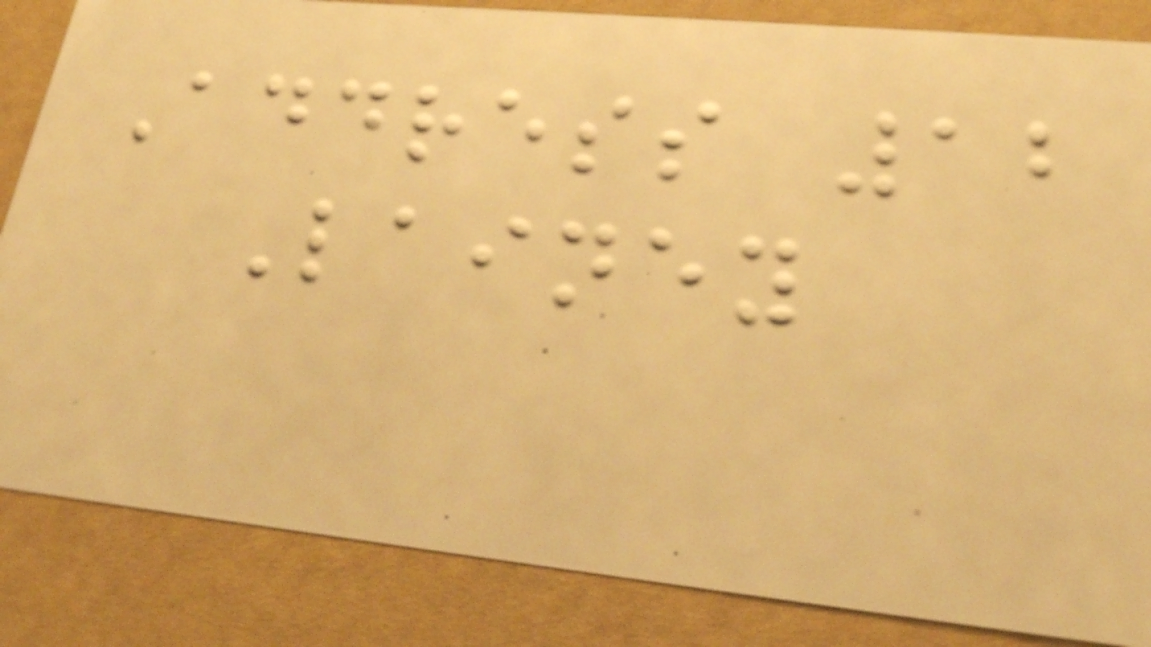Address 12
Lainey
